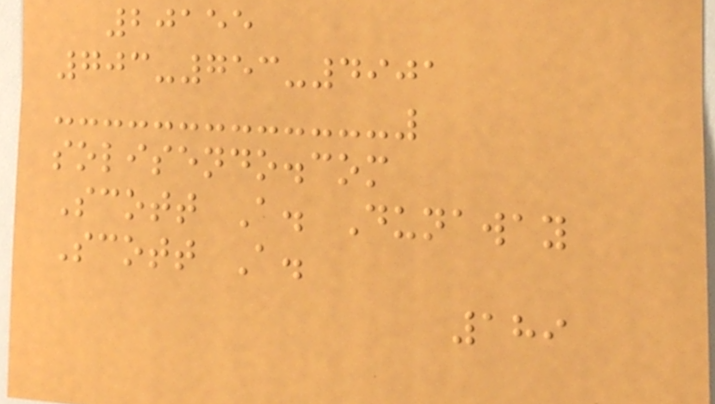20155
703-753-4901
solisendo.com
Scott A. Dunaway
Scott A.
189
